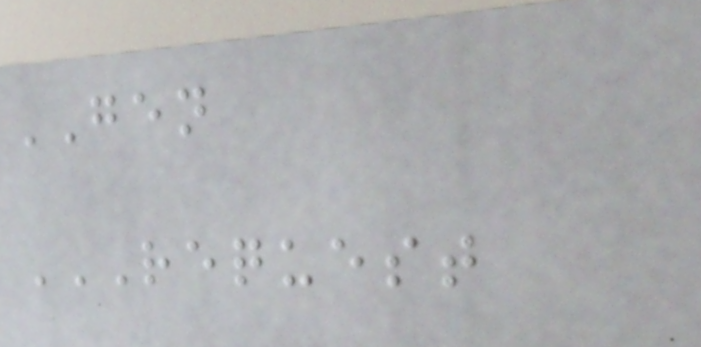GEN
REQUEST
